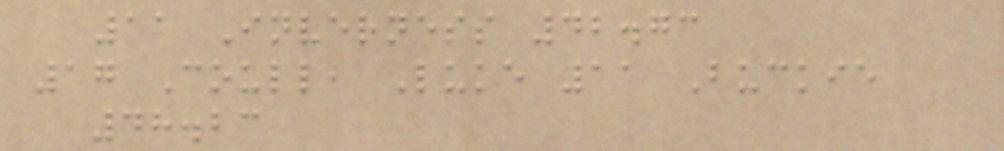11 Inverness 42.73
17 Coull, Luke 11 Buckie
48.23
